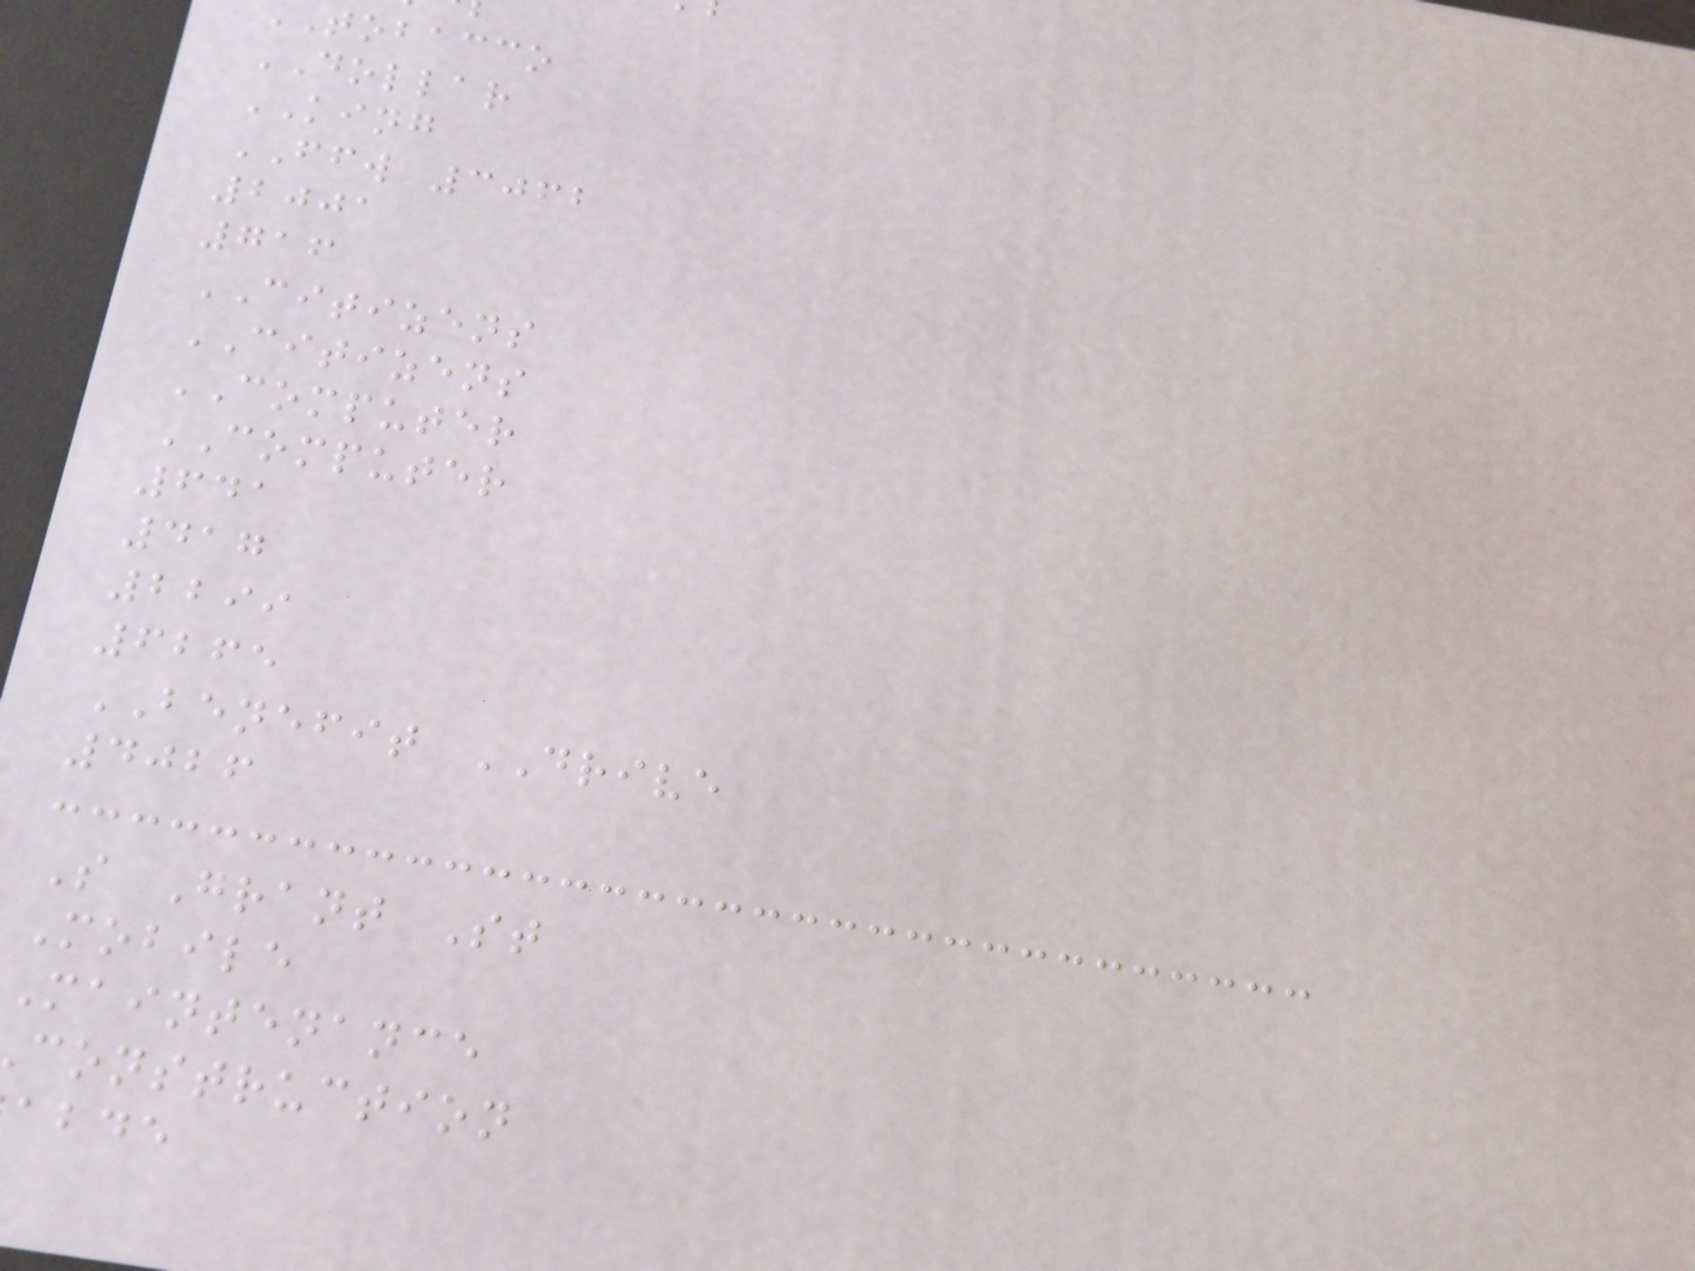tobacco
DOLLAR
KING
FFW 3062
2001
716
CITIZENS
CITIZENS
COMPUTER
COMPUTER
641
417
2299
6265
BENEFIT DRIVE
4026
S Grant St
Mobile
Maintenance
construction
abde
